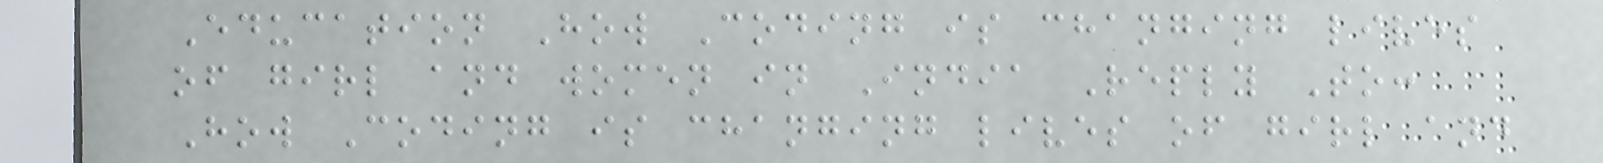Education How Coding is changing lives
of girl and women in India Reply To:
How Coding is changing lives of girl and
